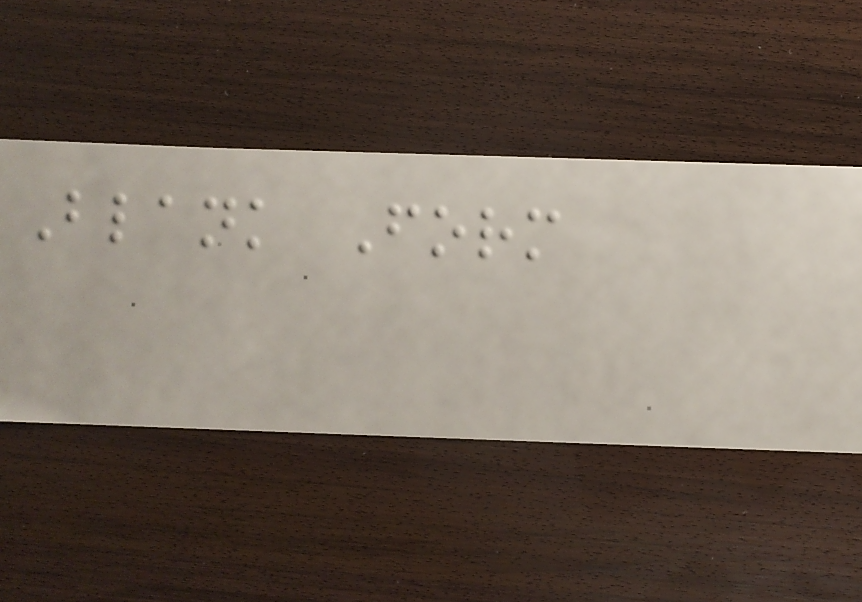Blank Form
